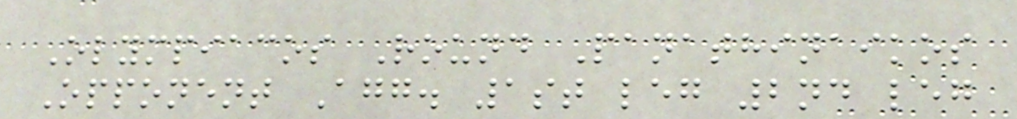Olympiacos Round Panathinaikos
Opponent Agg. 1st leg 2nd leg
